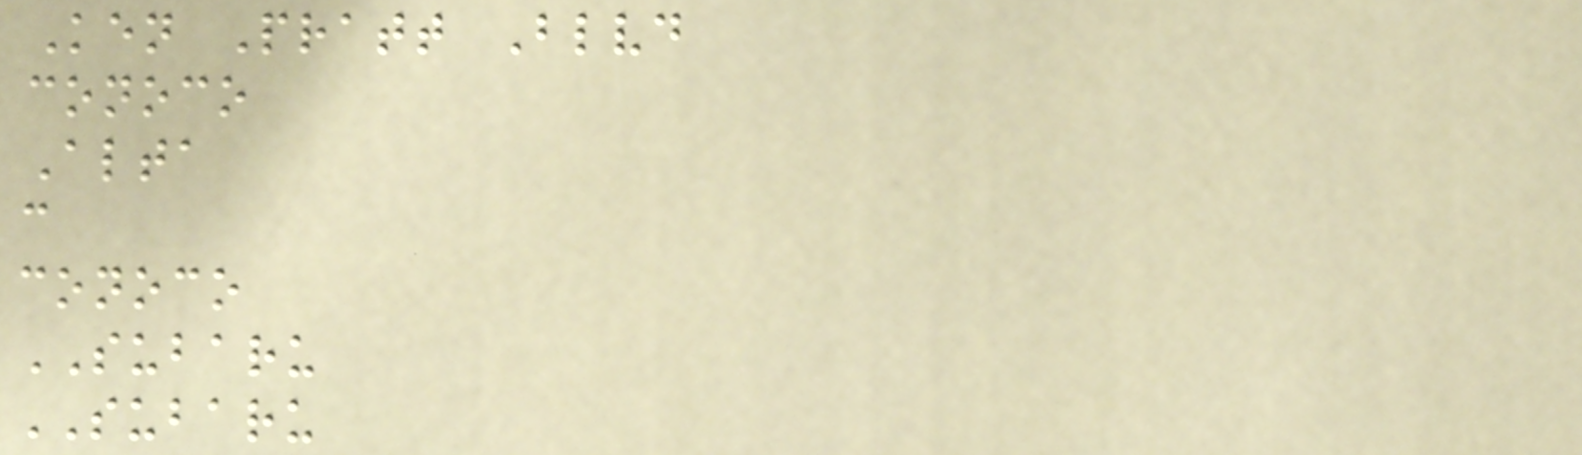Ken Pratt Blvd
conoco
Alta
c
conoco
SUBARU
SUBARU
